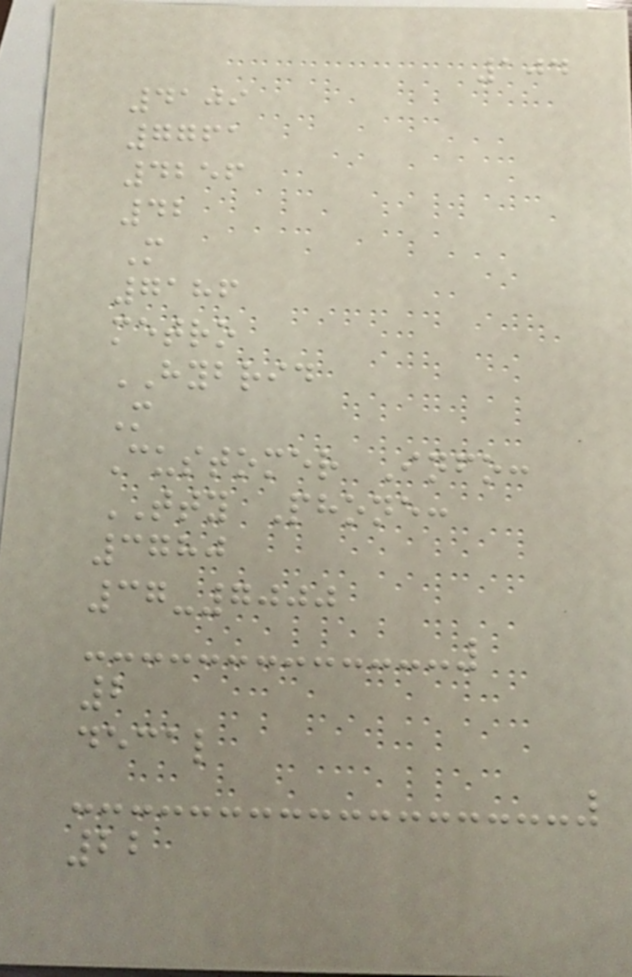104
4109
7761
4256
42
M
7186
metro
HYBRID
M
Customer Info:
TTY Phone:
3780
37-7000
2
decal
22
